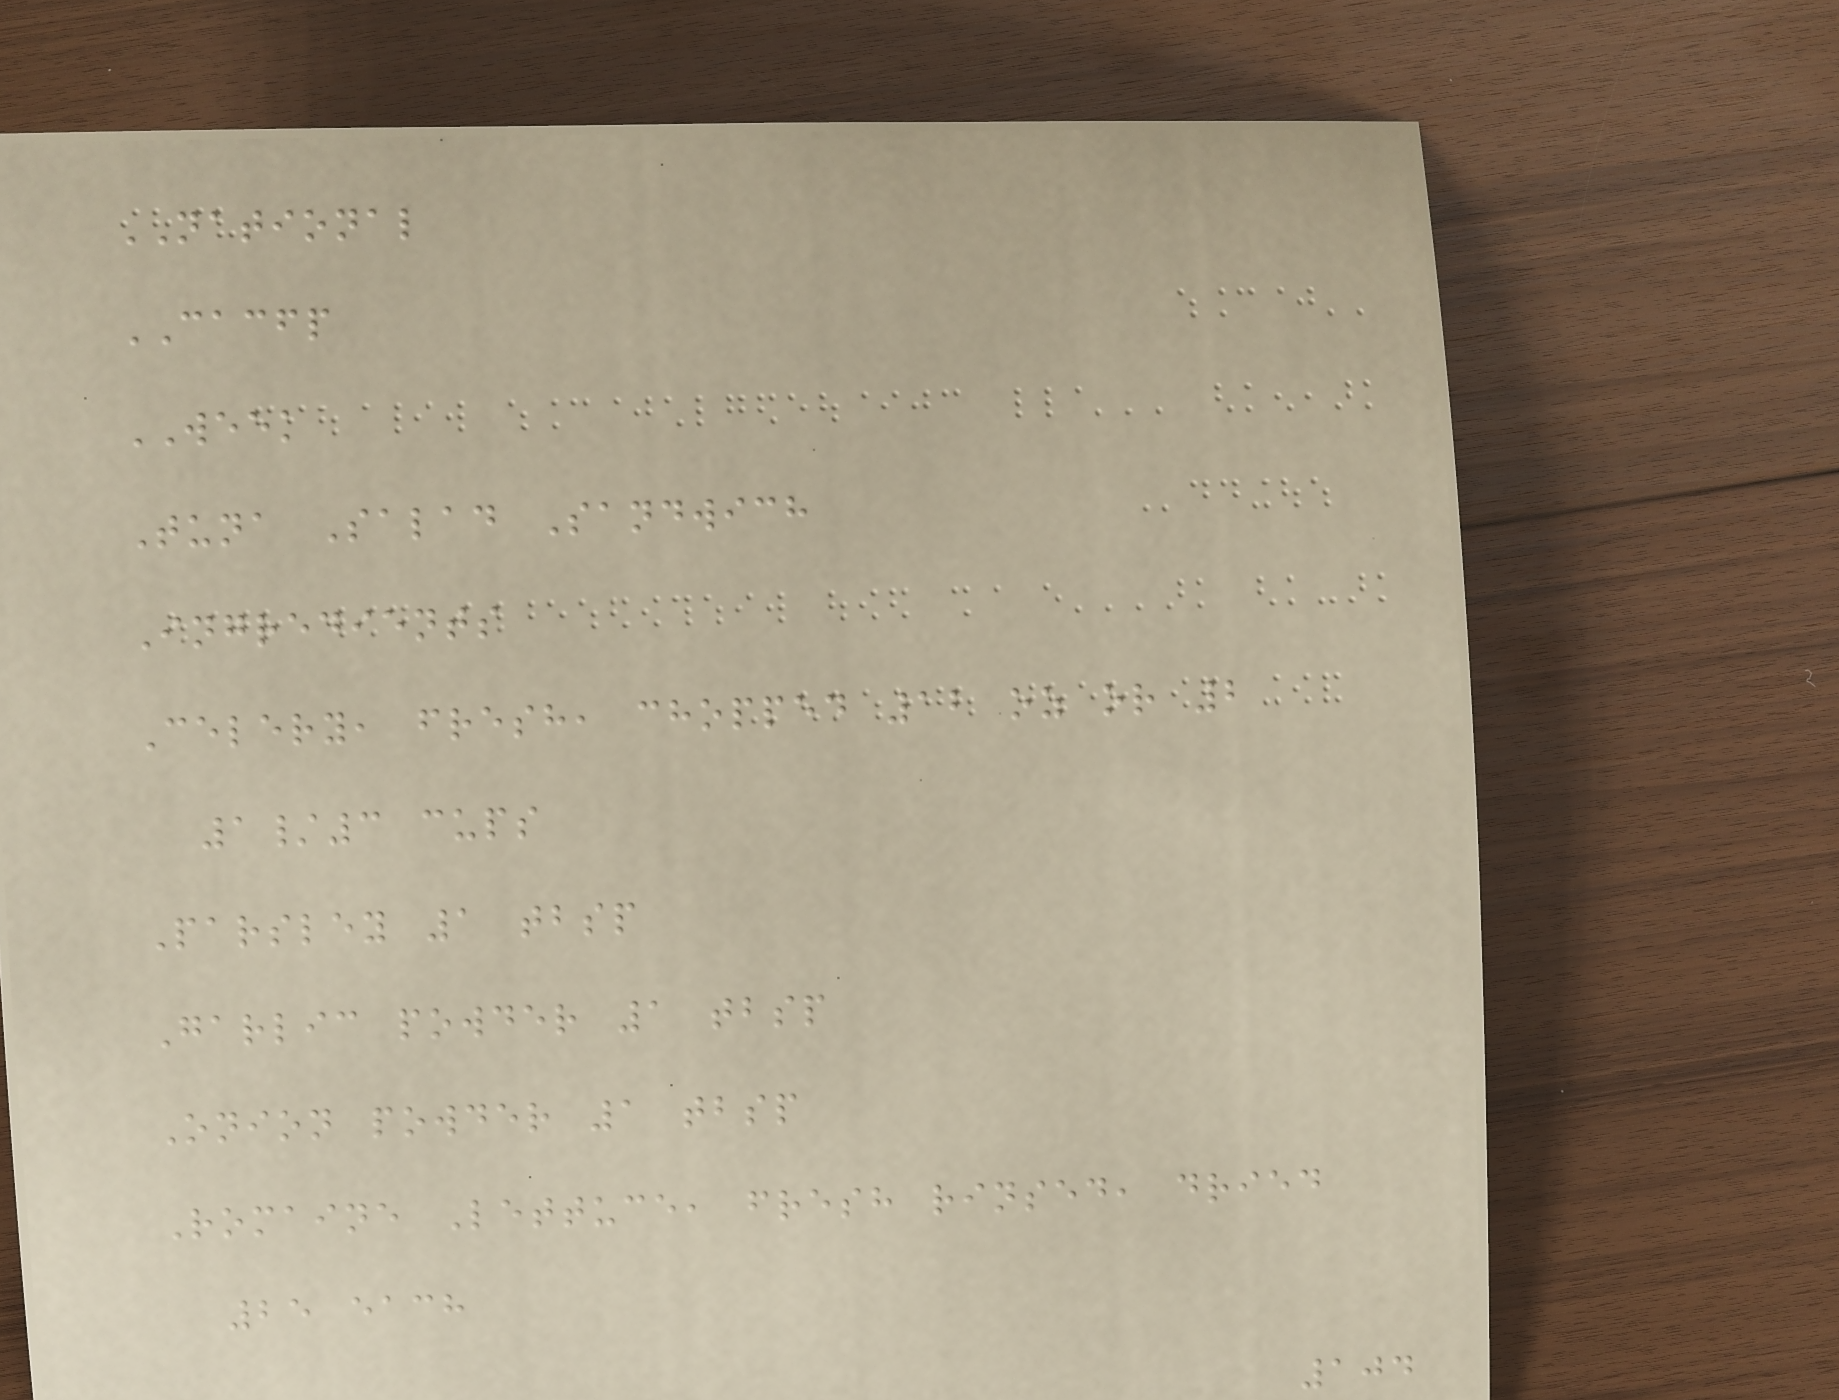NATIONAL
CACFP
WEEK
Tuna Salad Sandwich
Ingredients
Celery, fresh, chopped 12 oz or 2
1/3 cups
Parsley 1 tbsp
Garlic powder 1 tbsp
Onion powder 1 tbsp
Romaine Lettuce, fresh rinsed, dried
25 each
104
